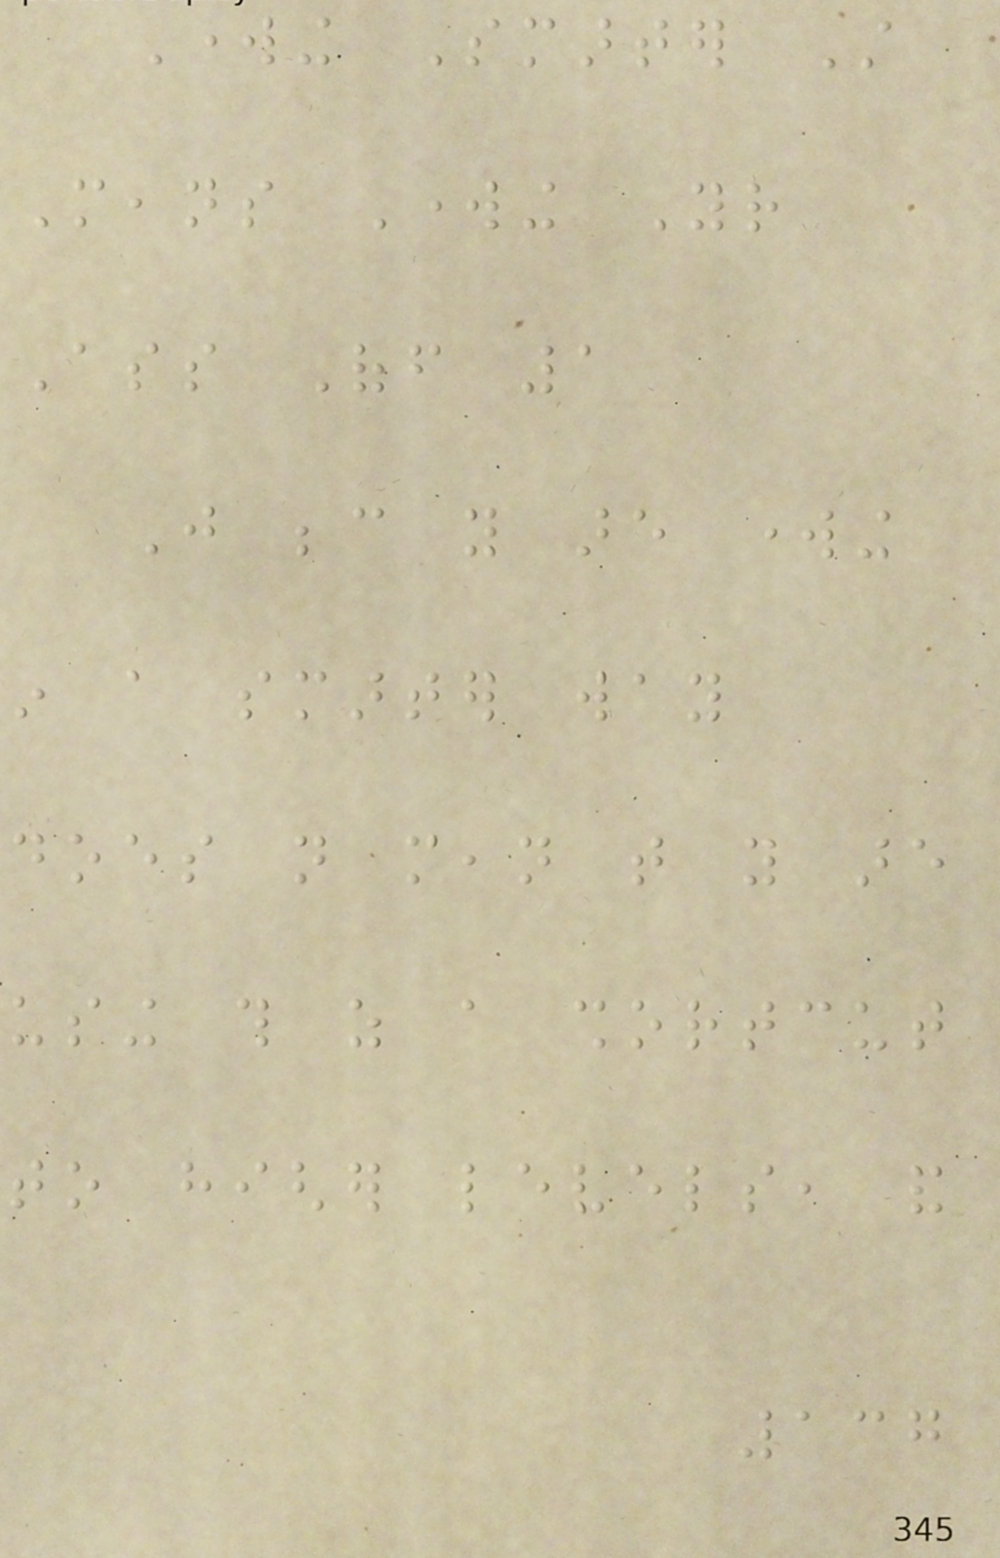Working Smarter Still
Means Working Your
Ass Off 1
Just because you are working
in a smarter way
does not mean that you are
using this as a shortcut
to higher levels, and
137
